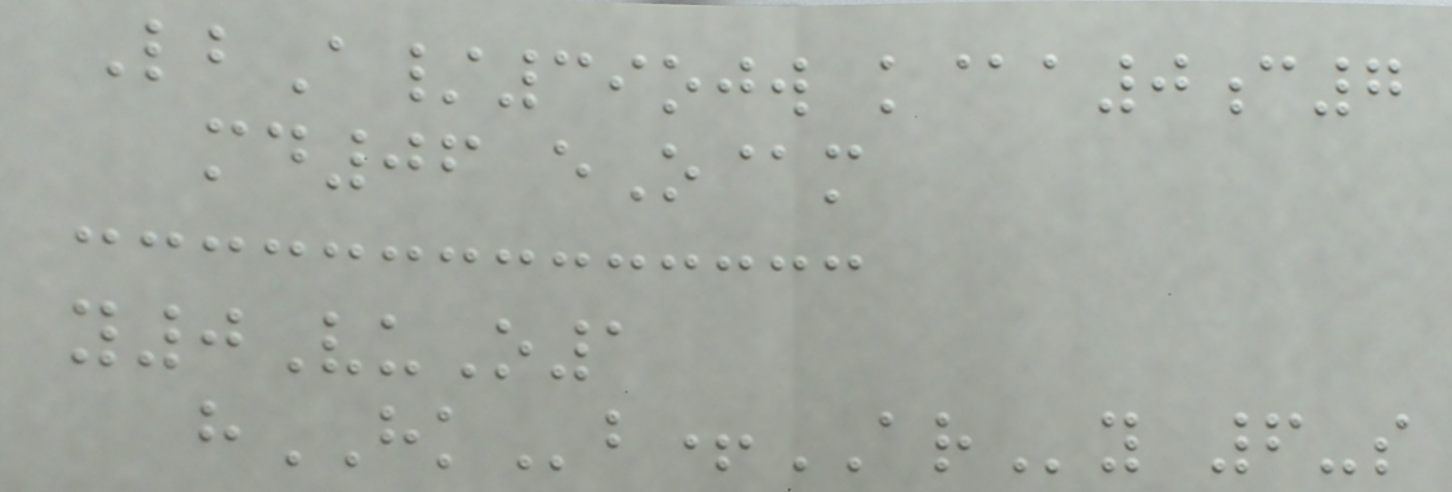LbA/39ojw k@a0c7
md06 eO@m
y0VuO1
hHKb+ARy 6-s
